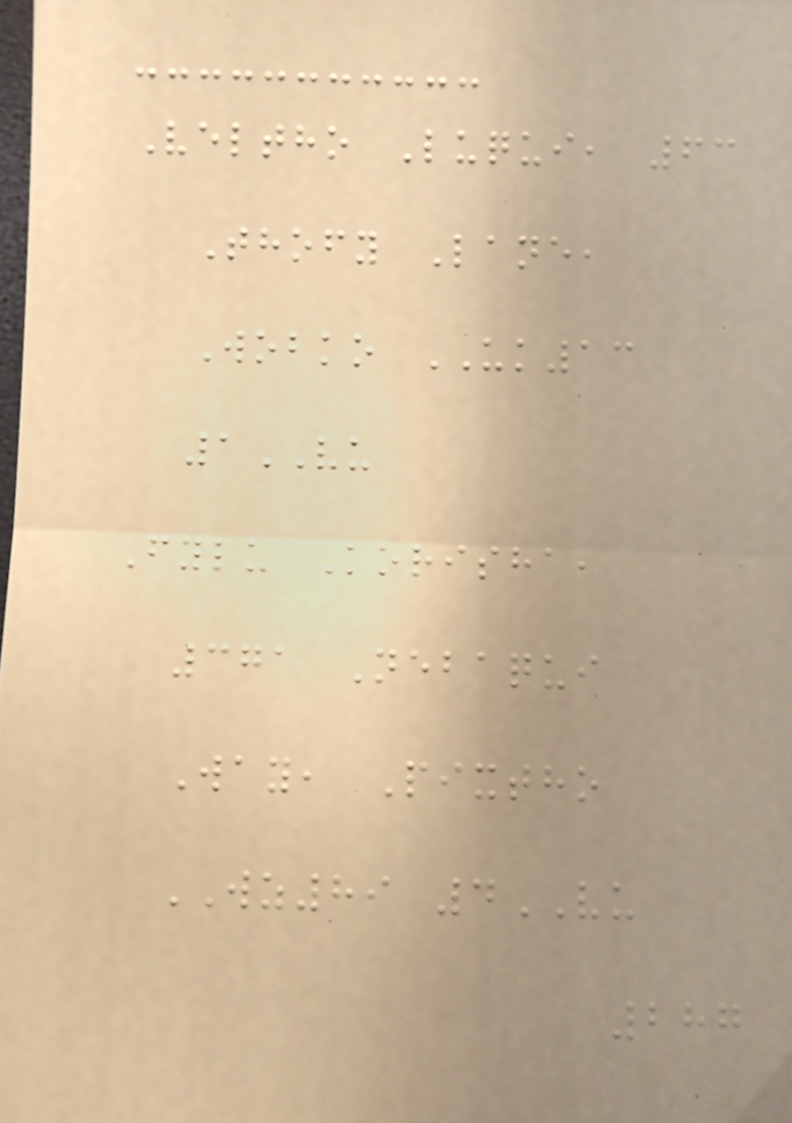Veltho Luqui, 63
Thofy Lane,
Wobko UK13
1VU
Fylu Korisha,
371 Nebaqui
Way, Pixtho
WZ89 4VU
287
